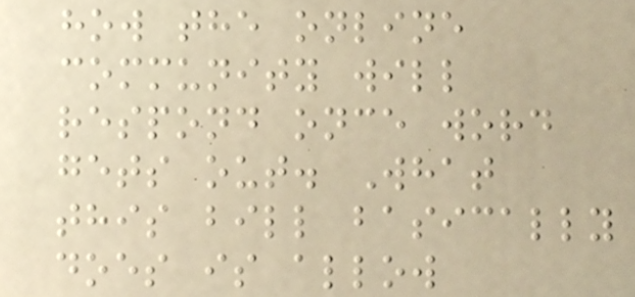how the online
community will
respond once word
gets out. What
this bill basically
does is allow
